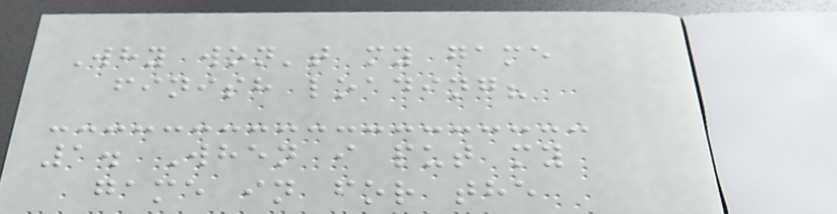Why won't my game
finish loading?
1. When i put my
game in for the
